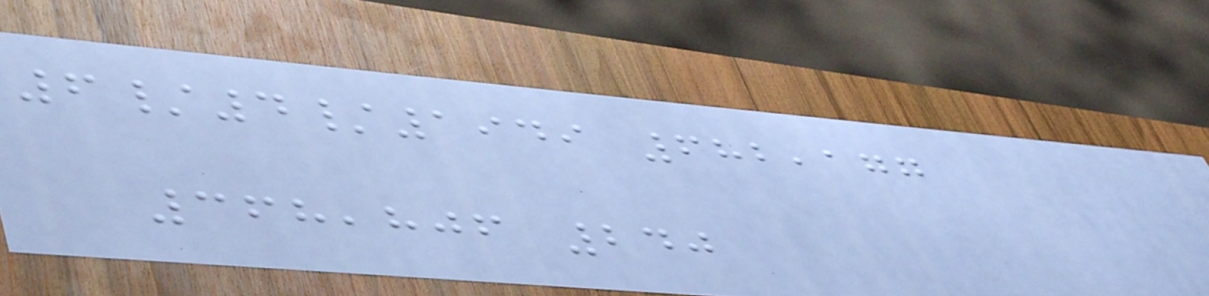6/4/1949 682,177
368,806 240
